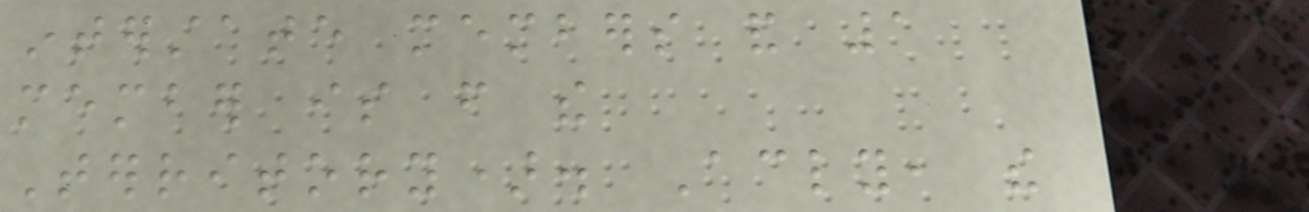interstate members and 1
member is from the
Territory). Accordingly, the
